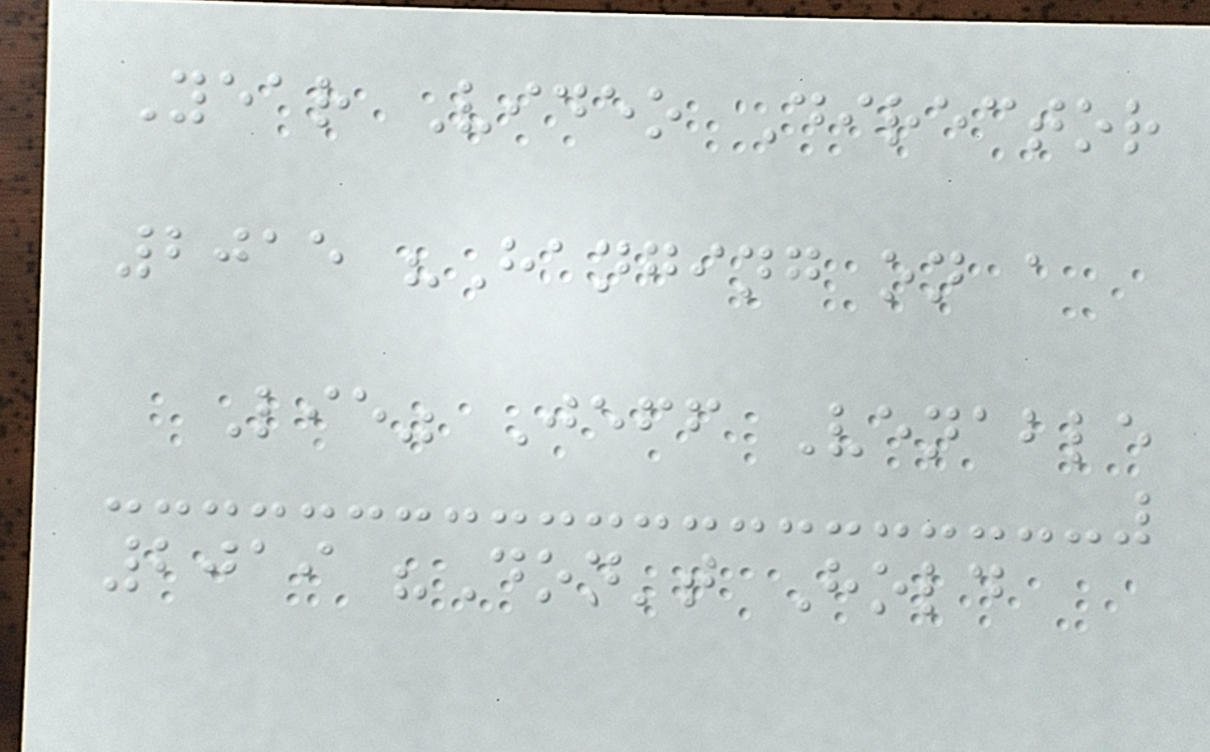Year Video Director
2015 "Hanging on a
Lie" Jeff Venable
2019 "Don't Hold
